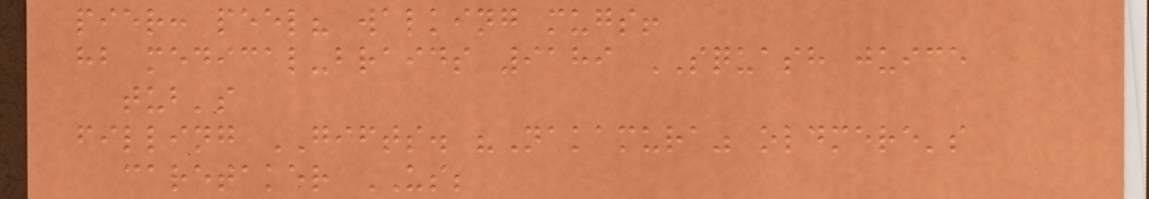pier: peel? walking mugs!
hb medical-braids 9189 SQUASH juice
tub's
filling GIFTS. "Nakamura" oldmere's
caretaker US;
